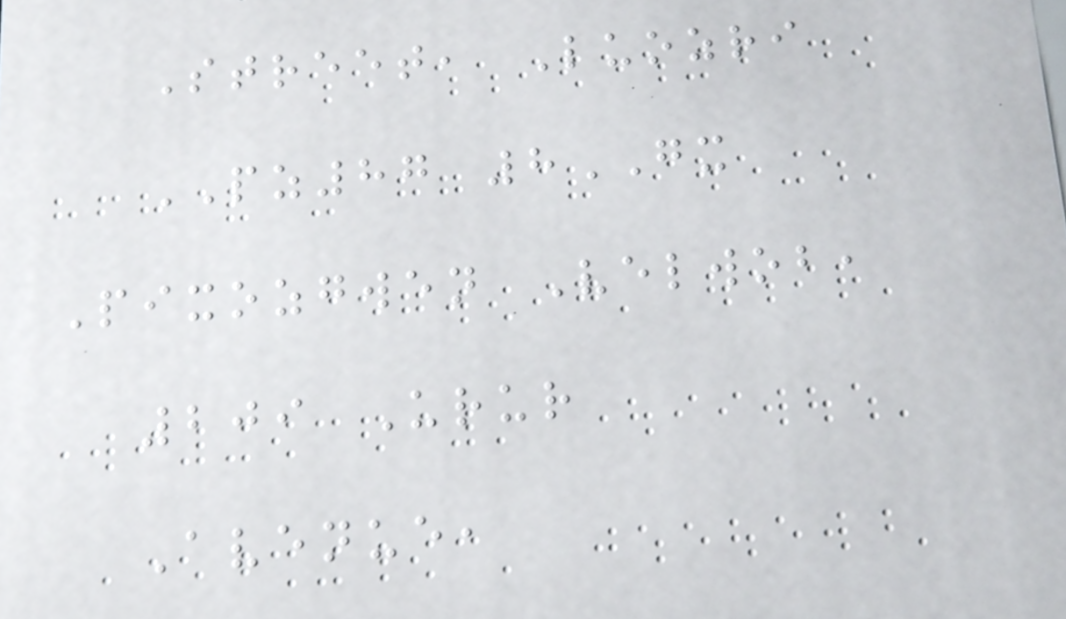Street, Luozri
PZ87 8GX
Pixozgwen Velwob,
209 Urur
Avenue,
